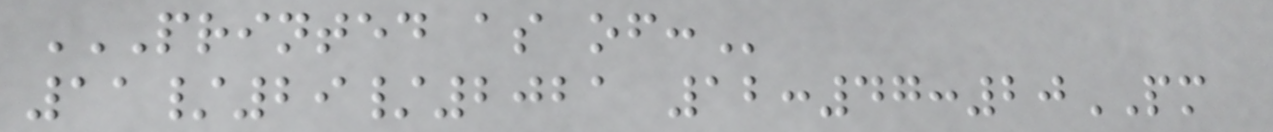PRINTED AS OF:
11/29/2021 12:47:20PM
